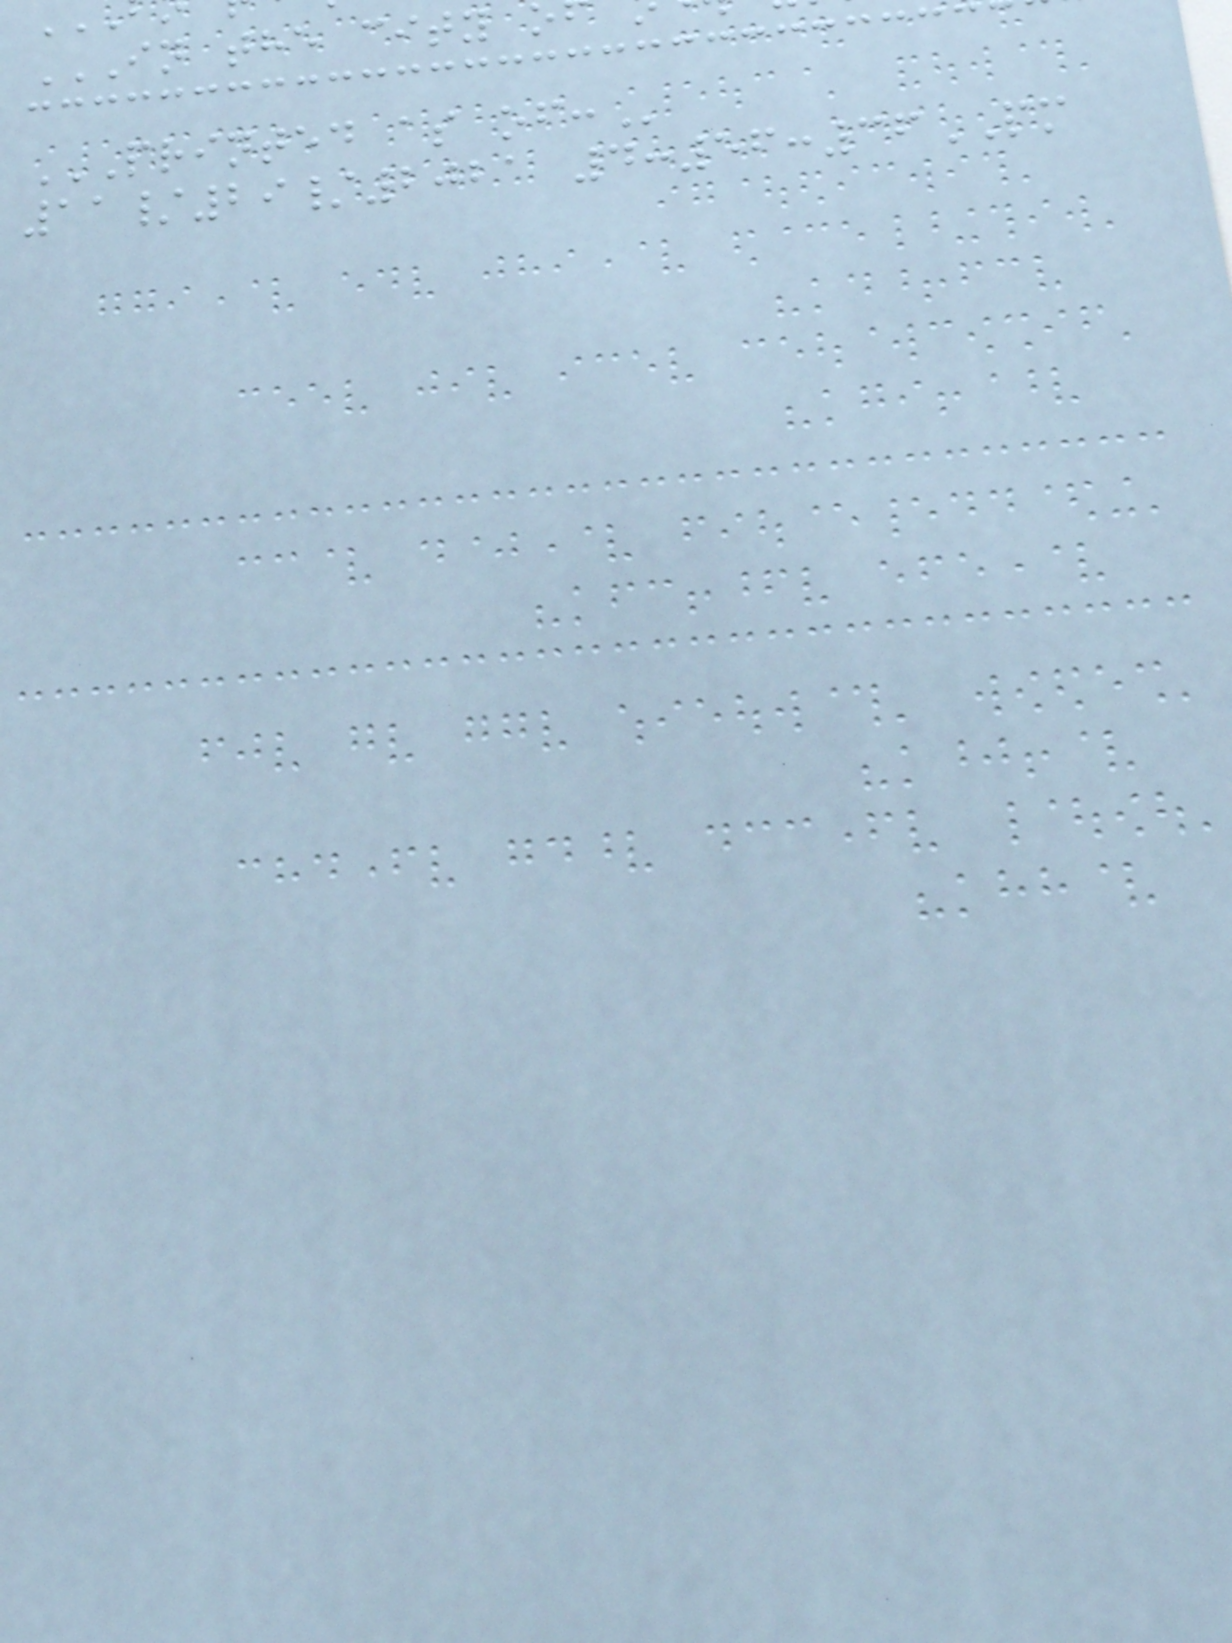PRINTED AS OF:
11/29/2021 4:56:36PM
